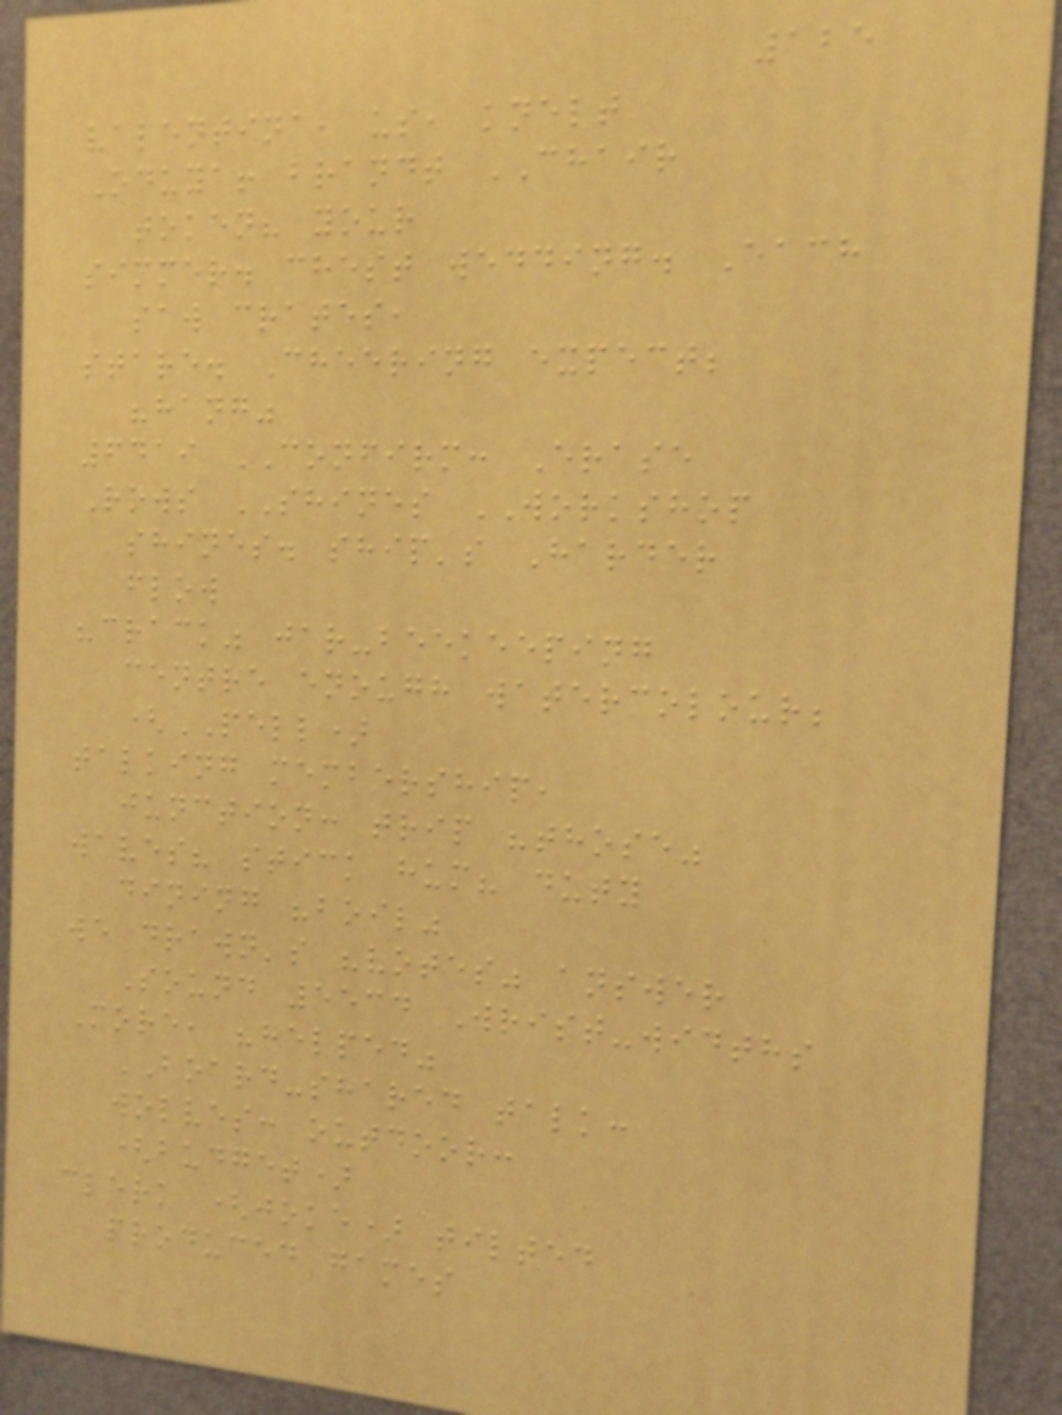125
valentina, us, knelt
Oduya! brandt CHAIR
token? your
simmer. chest wedding. Each
saw crates,
stare. Cheering expect;
"hang"
6419 CONFIRM: Erase
Rows SHINES WORKSHOP
shines. ship's Harder
flow
"crack" jar-beekeeping
centre enough watercolour;
(PELL)
talking membership,
junction: trip "those"
waves? stick hum? duty
dining "boil"
we drawn's "votes" answer
Sound 5534 Wrist-widths
More, "helped"
BOARD-shared talk:
wolves: outdoor:
(budget)
clerk (joke) tilted
produced games
